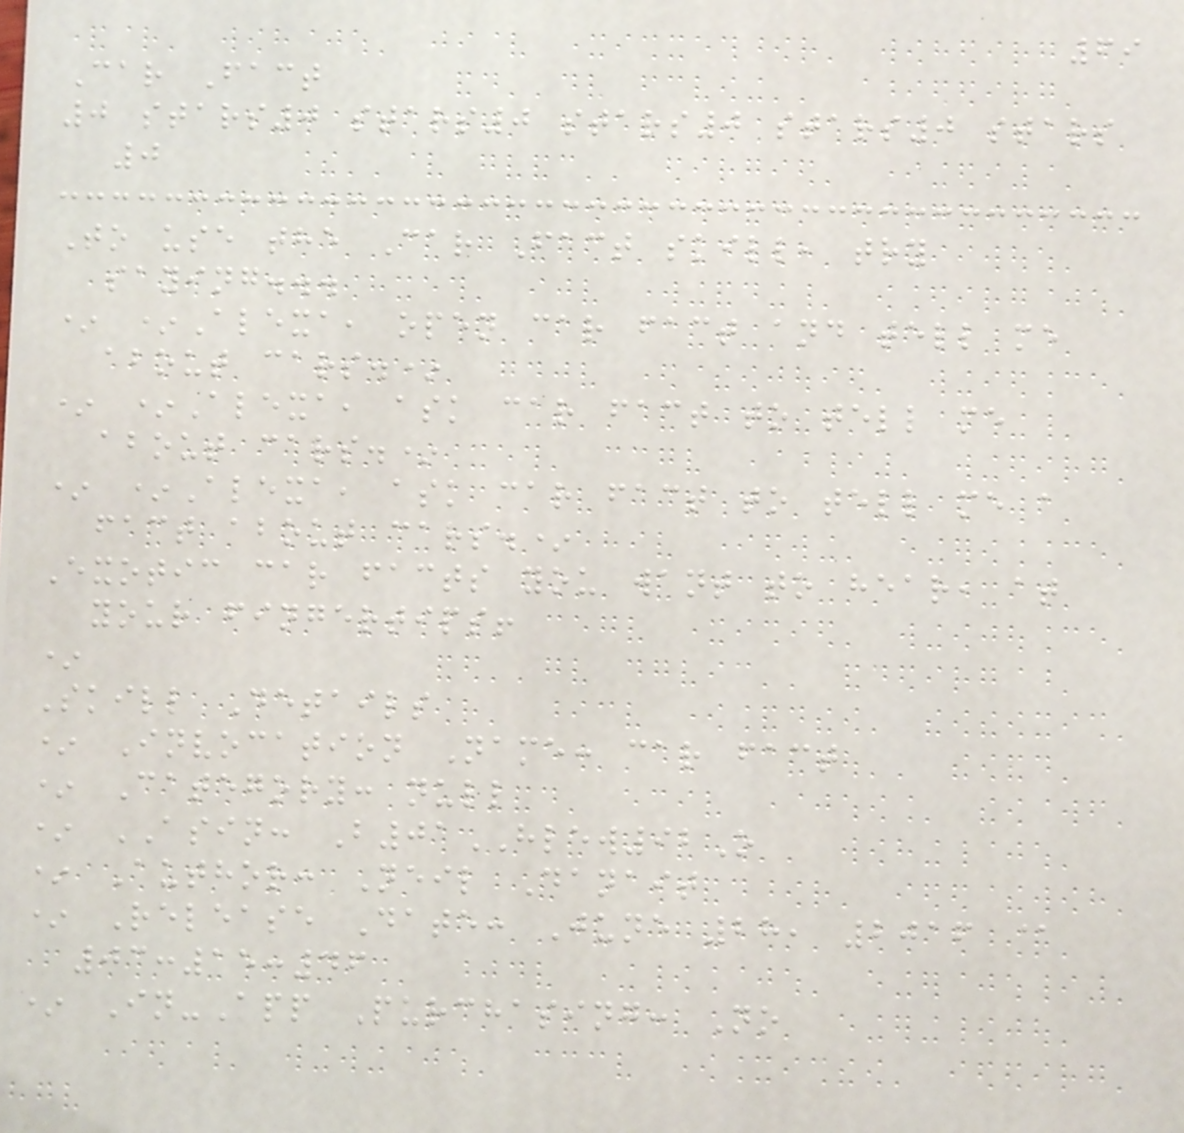69
Car Fact
0 stars0 stars0 stars0 stars0 stars
0
To use the Car Fact skill, try
saying...
* *Alexa, open car fact and tell me
about cars.*
* *Alexa, ask car fact to tell me
about cars.*
* *Alexa, ask car fact to tell me a
fact about cars.*
Exotic car facts you want to hear, at
your fingertips!
*
Skill Details
* Invocation Name: car fact
* Category: null
* ASIN: B01HLEW92O
* Author: Neil Danait
* Release Date: June 28, 2016 @
03:15:46
* In-App Purchasing: No
